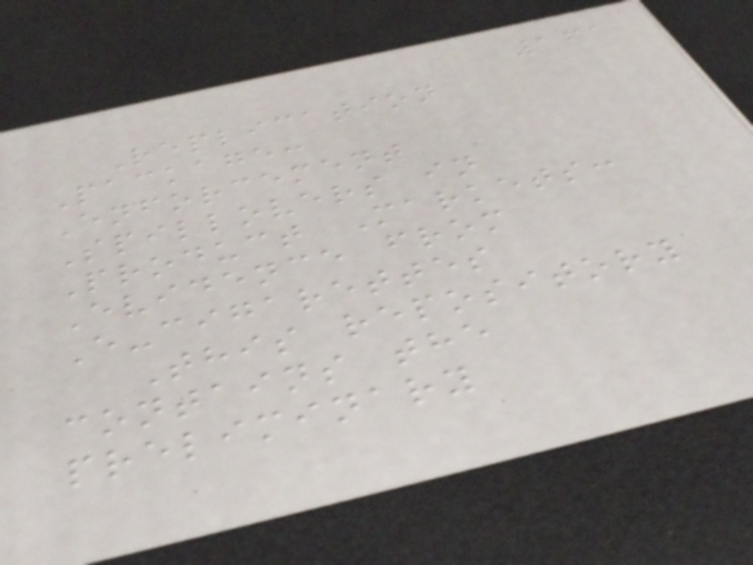161
Replication
Package:
Enforcement
Spillovers in
Product Markets:
Evidence from
E-cigarettes
This repository
contains the
preliminary
